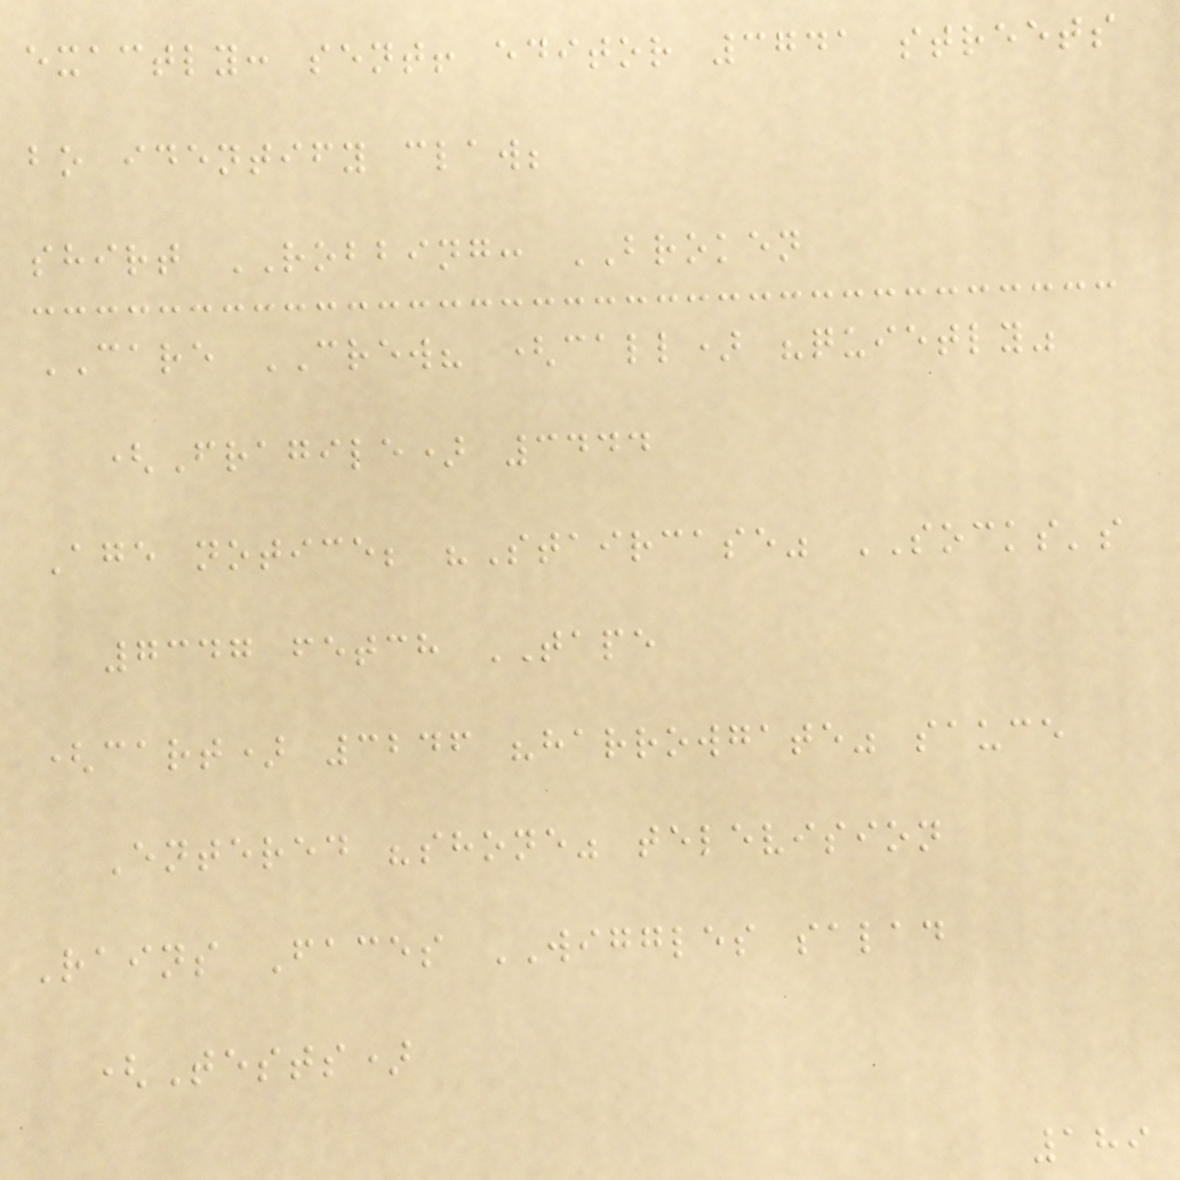exactly: sent! editor 3741 streets
bo identify claw;
shirt ROBBING: BROKEN
CARE CREW? (call) "quietly"
(Fragile) 3444
Age notice; "Staircase" SOCKS's
7347 fetch TAPE
(cart) 3246 "harrowgate" sauce
Entered "shone" television
Rains Faces WIGGLES salad
(Tests)
189
